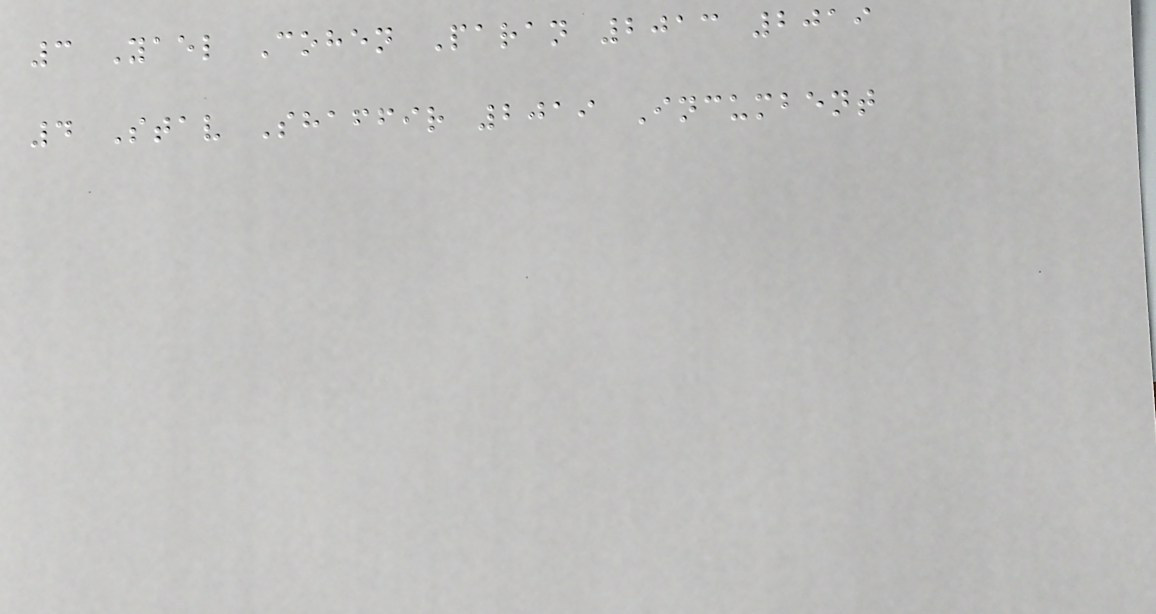3 Yael Cohen Paran 2013 2019
4 Stav Shaffir 2019 Incumbent
